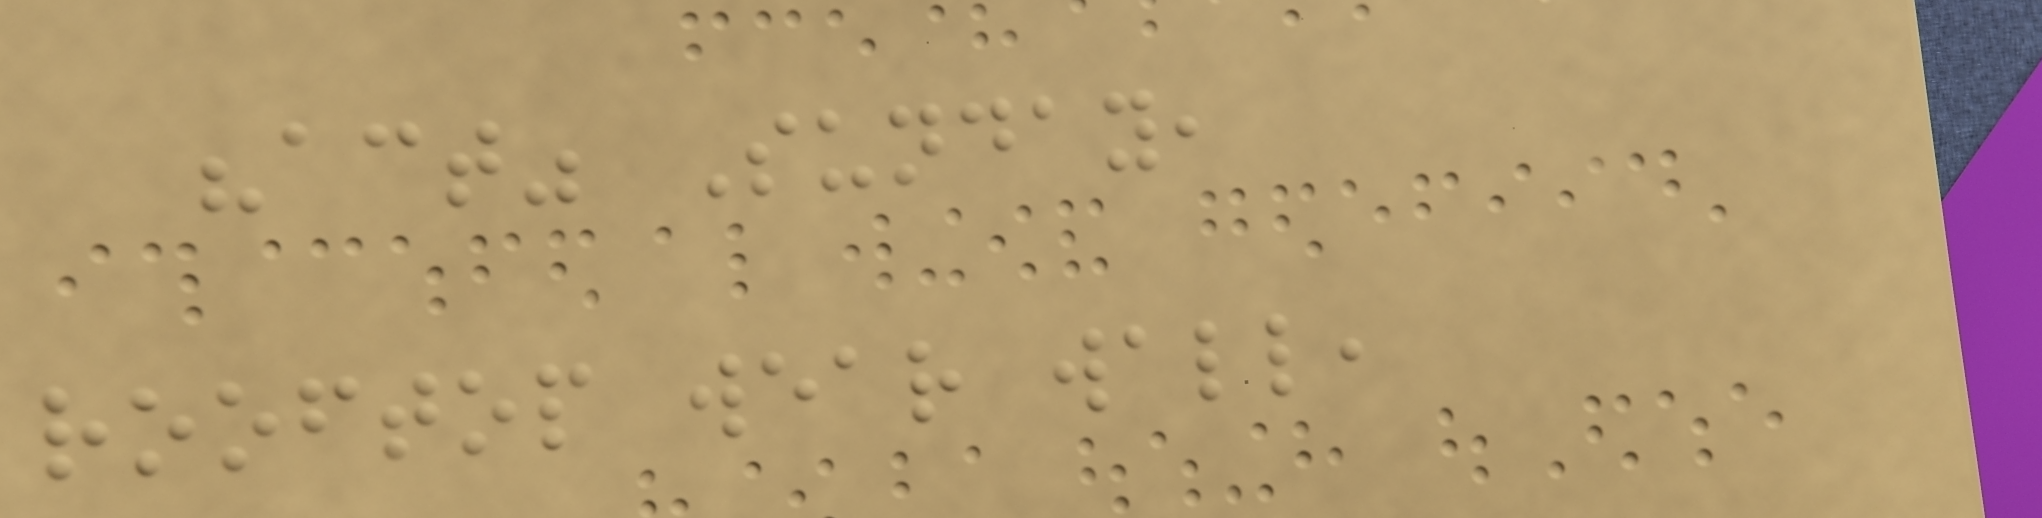"act" Sunday,
rooftop wear wall,
